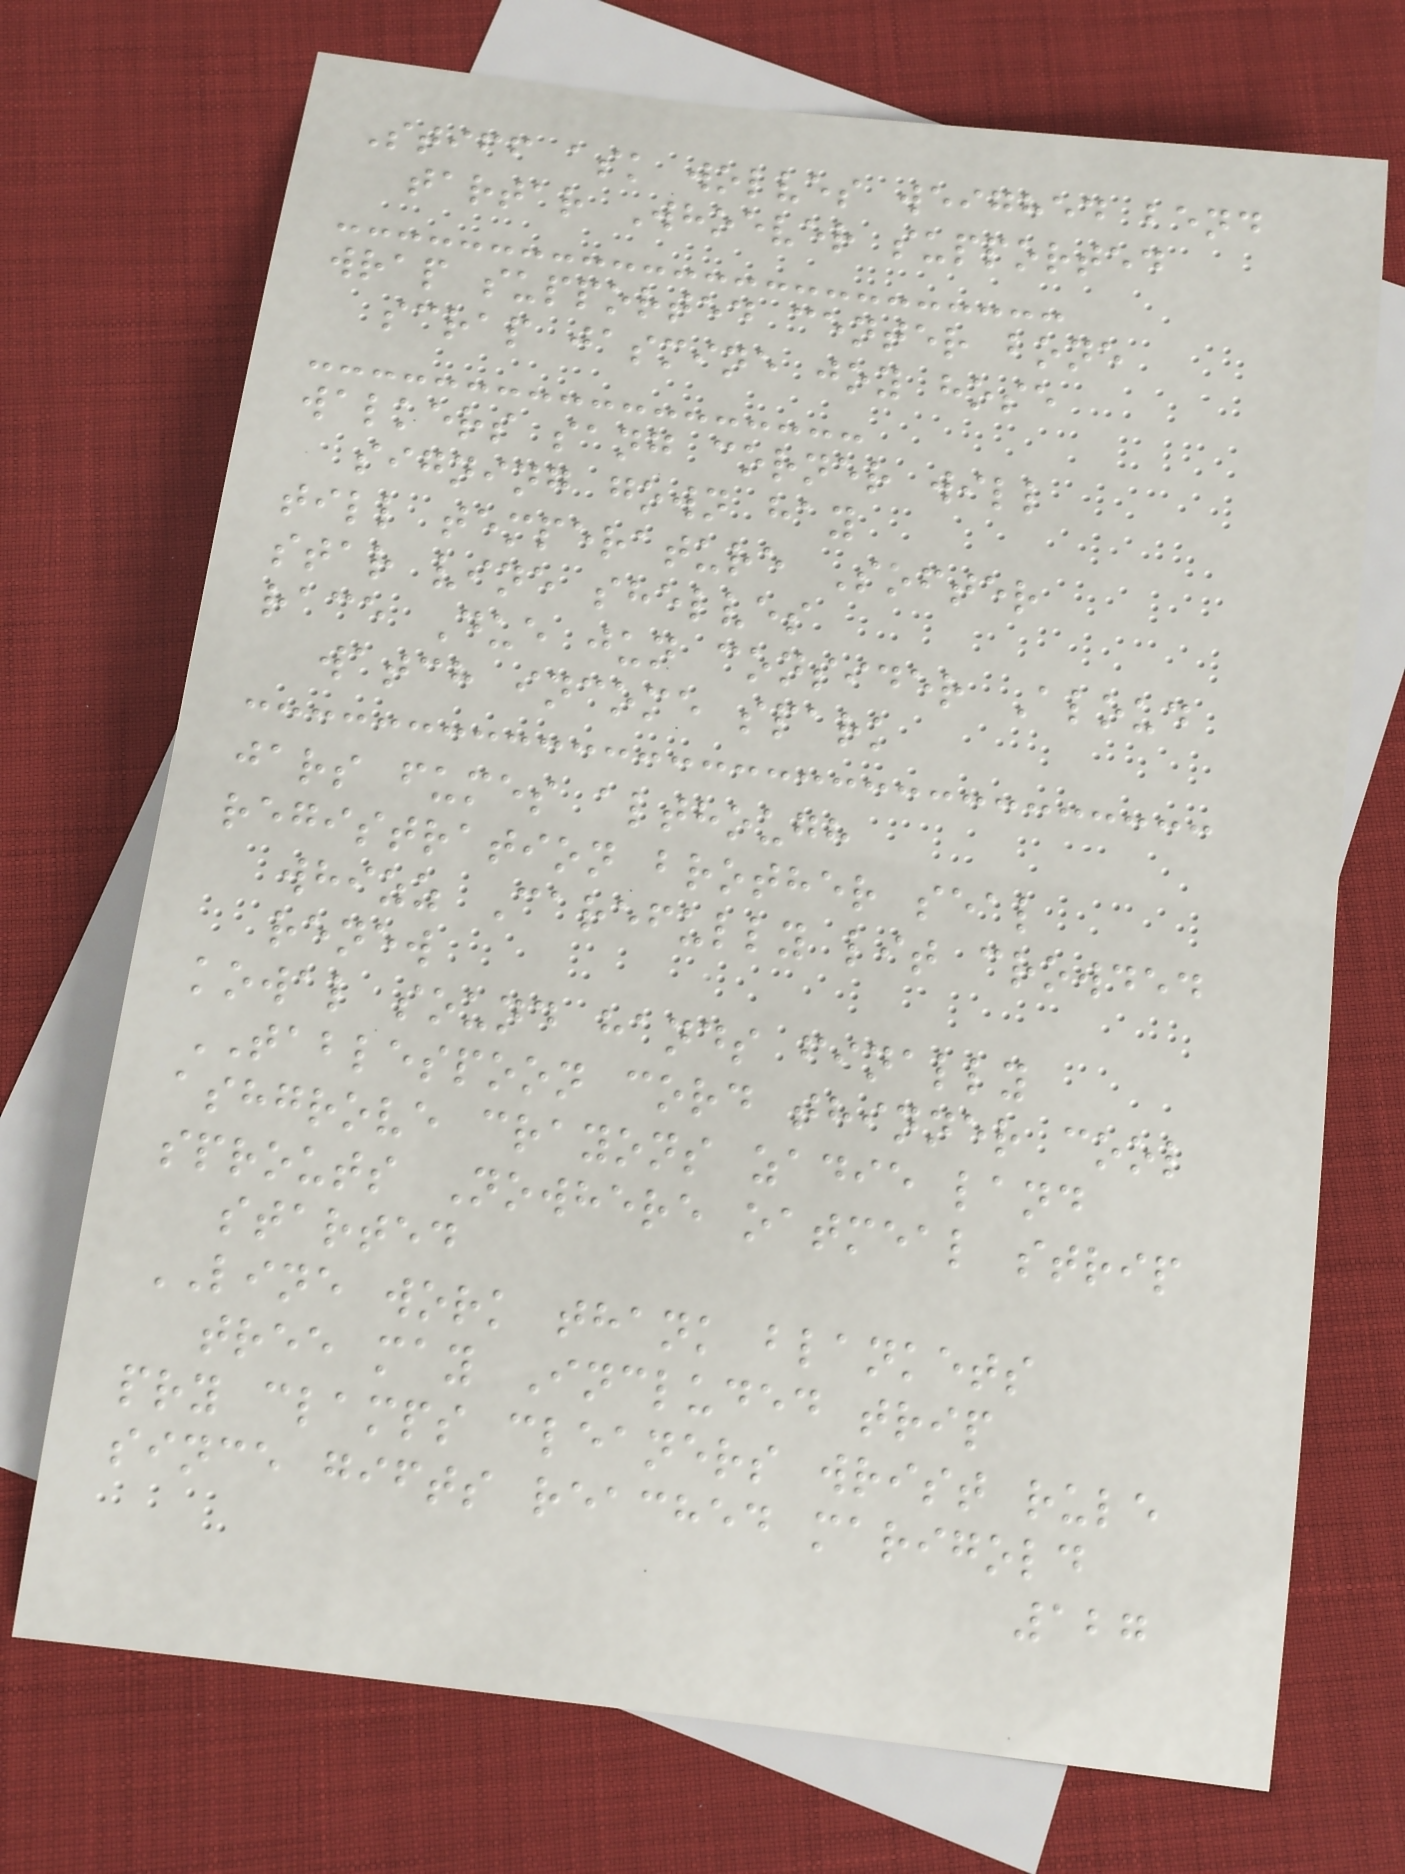Stiff ask wolves weighed bend
tartar Whoever supported
wrap supported center bone
scrap jasmine joy hose
walkers sang corner will
signing gown hay
till temperature Softer
star vine shelves
race Due jun consider Aloud
watch income spark
jars fumes although
registration brother seal
whizz Carefully lit crowded
renew
kowal sound hands finally
TABLESPOON cord thinner cool
ashgrove crayons zadie land
sprouts Nowhere oatmeal strip
started
LINE work thank blankets
tree may Included trip
pry clamps cleaners wrist rule
since gifts reached marigold
127
